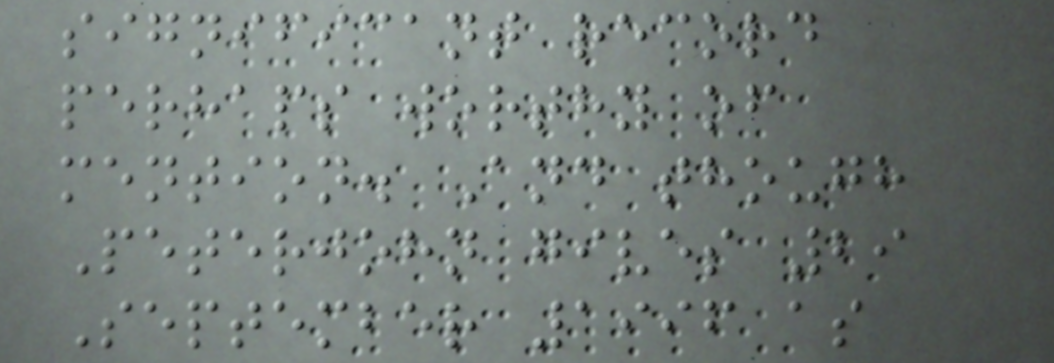significant record
perhaps worthy of
mention. And though
Peterjohn gives 29
September 1996 as
